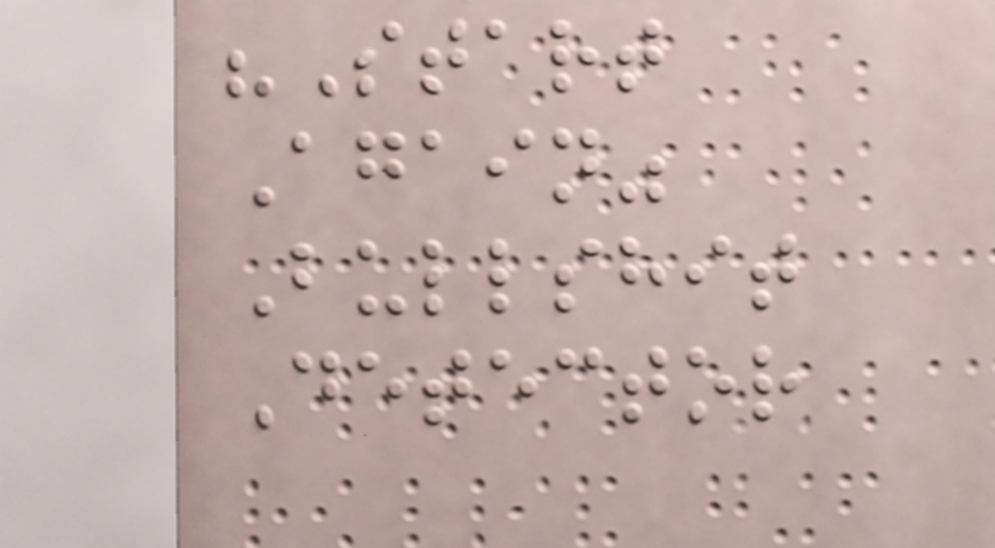"Start
Again"
Bullshit
Detector
